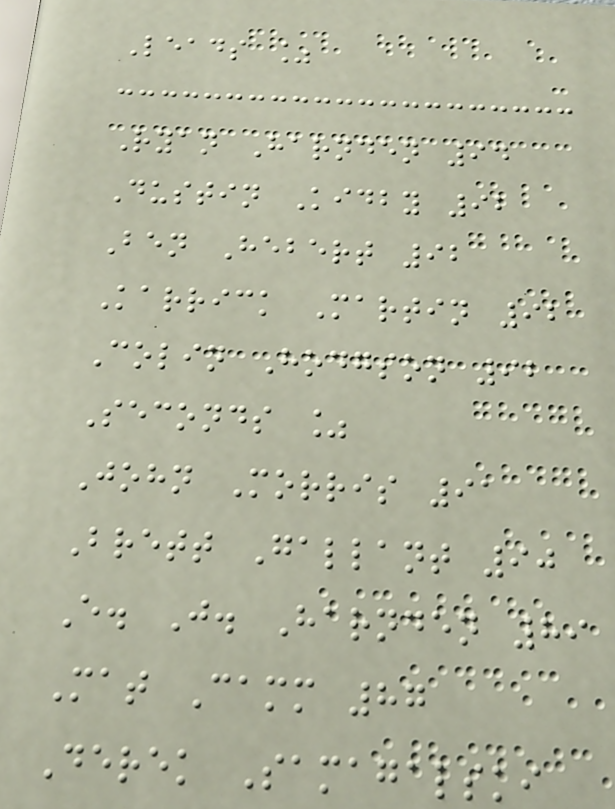Leads %
Ryan Harnden 94
Dustin Kidby 92
Ben Hebert 92
Karrick Martin 92
Colin Hodgson 92
Seconds %
John Morris 91
Brett Gallant 90
E. J. Harnden 89
Mat Camm 87
Derek Samagalski
